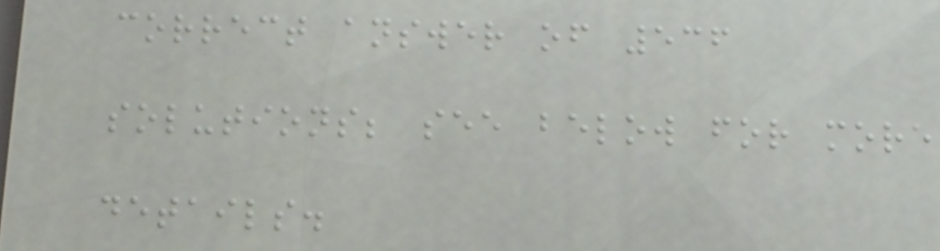correct answer of 536
solutions; see below for more
details.
